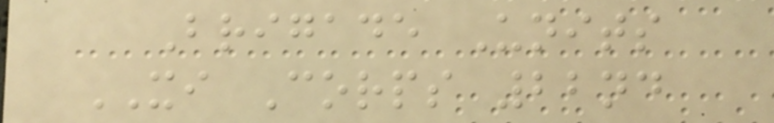Brigade Units
XI Corps 22nd
